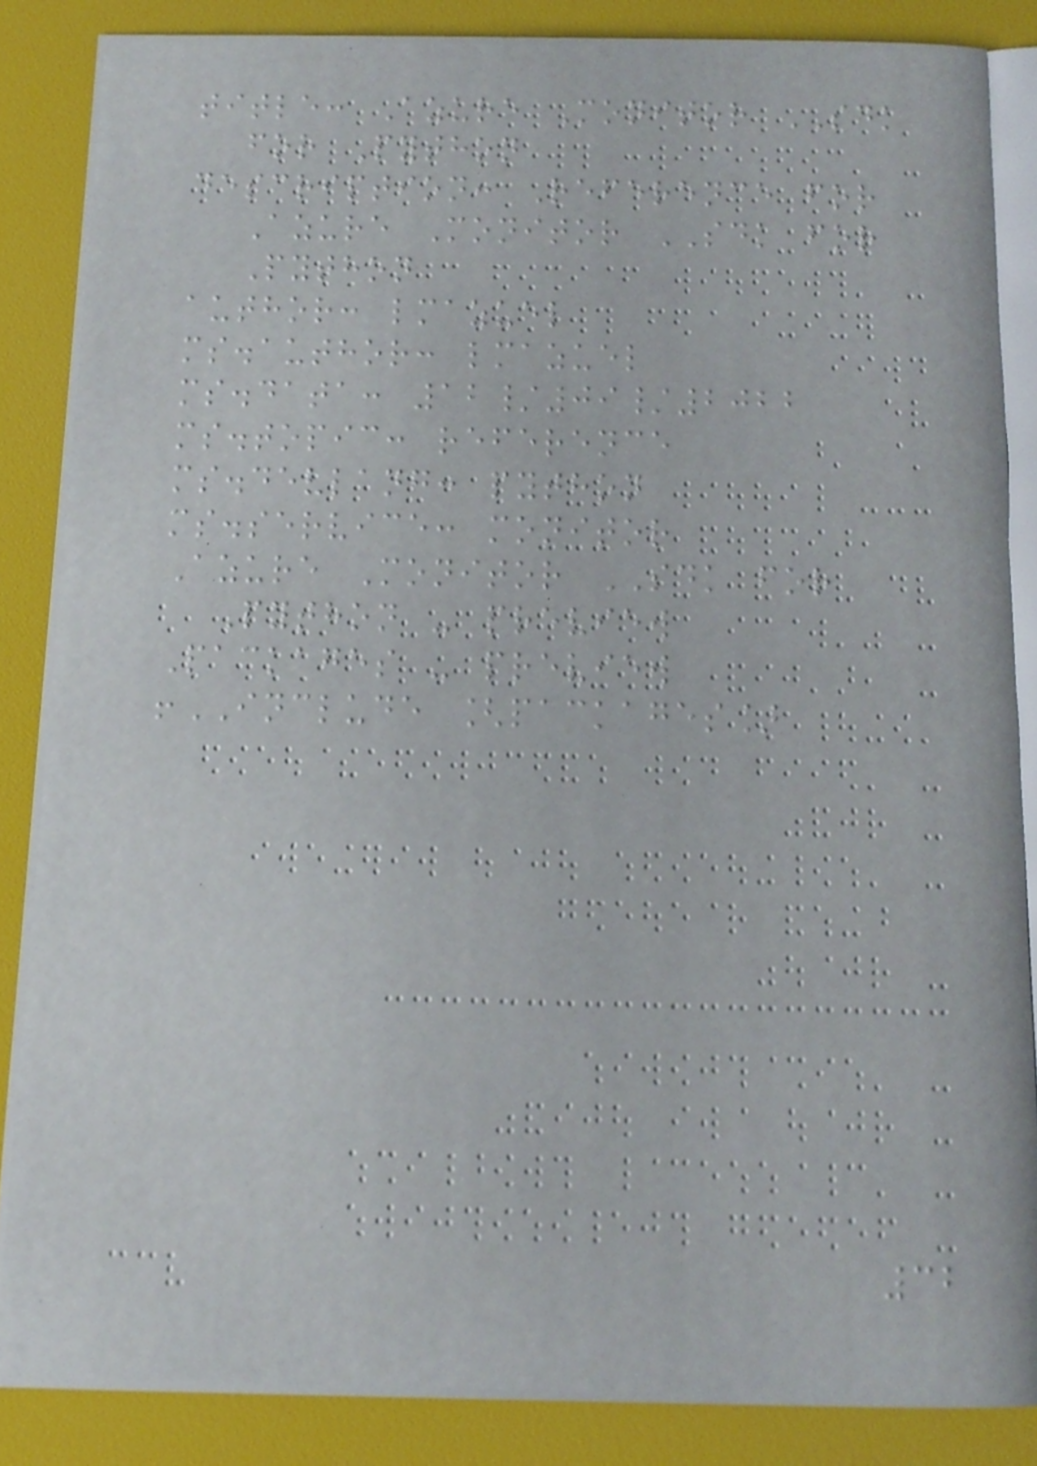title: Azure Monitor SDK
for Python
description: Reference for
Azure Monitor SDK for
Python
author: lmazuel
ms.author: lmazuel
ms.data: 12/09/2022
ms.topic: reference
ms.devlang: python
ms.service: monitor
Azure Monitor SDK for
Python - preview
Packages - preview
!INCLUDE [packages]
32
